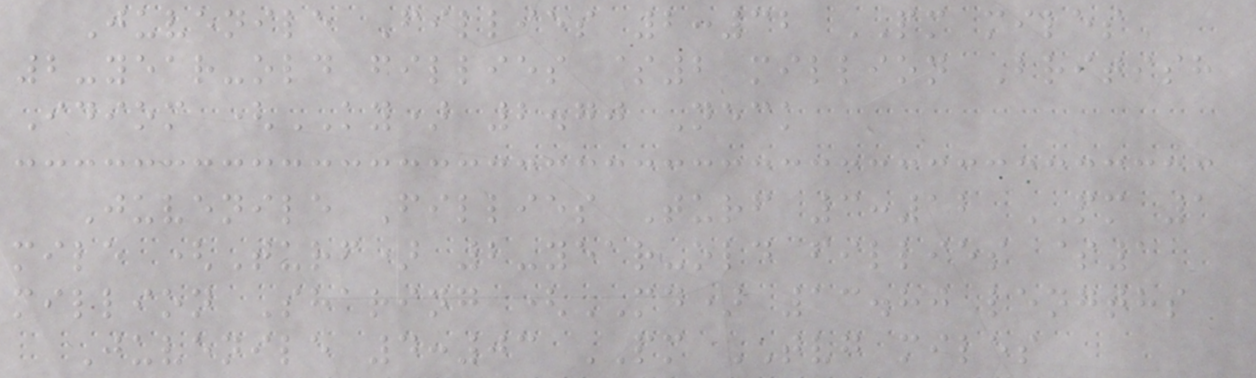Juvenile Fillies 2:32 PM miles
2-year-old fillies $2 million British
Idiom (KY) 2.70 Neck
Juvenile Fillies Turf 3:12 PM 1
mile (Turf) 2-year-old fillies $1
million Sharing (MD) 13.80 lengths
Juvenile 4:03 PM TVG miles
